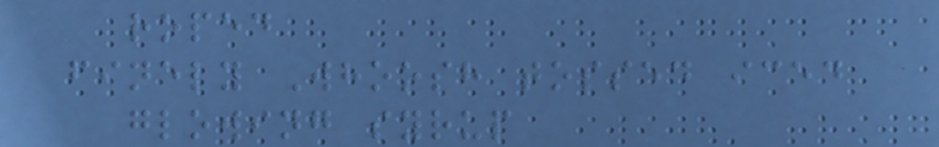roped
finely Whoosh tossed iced
glowing syrup
